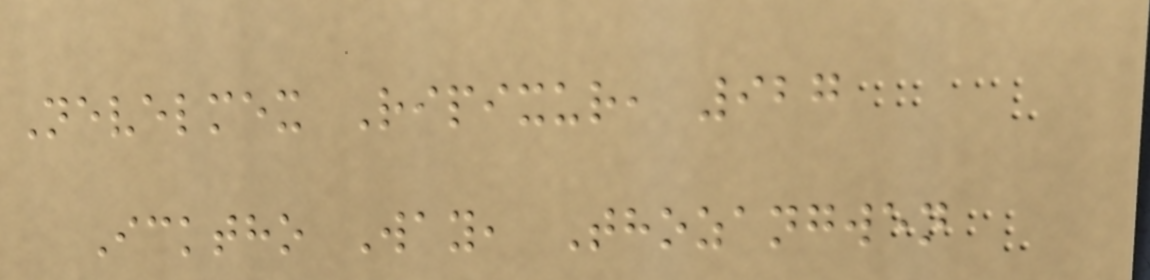Nevelmex Ripixur, 927
Icktho Way, Thozangwen
